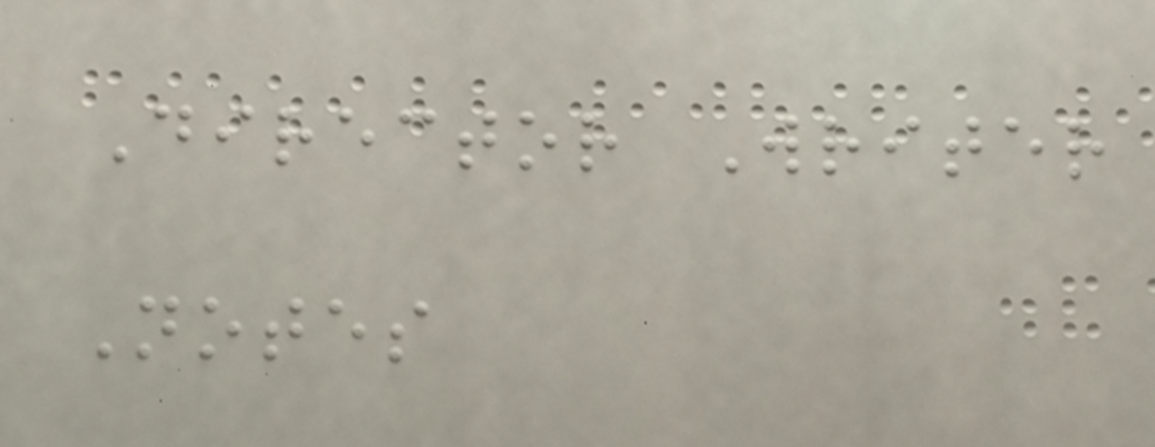Director Writer
Notes
